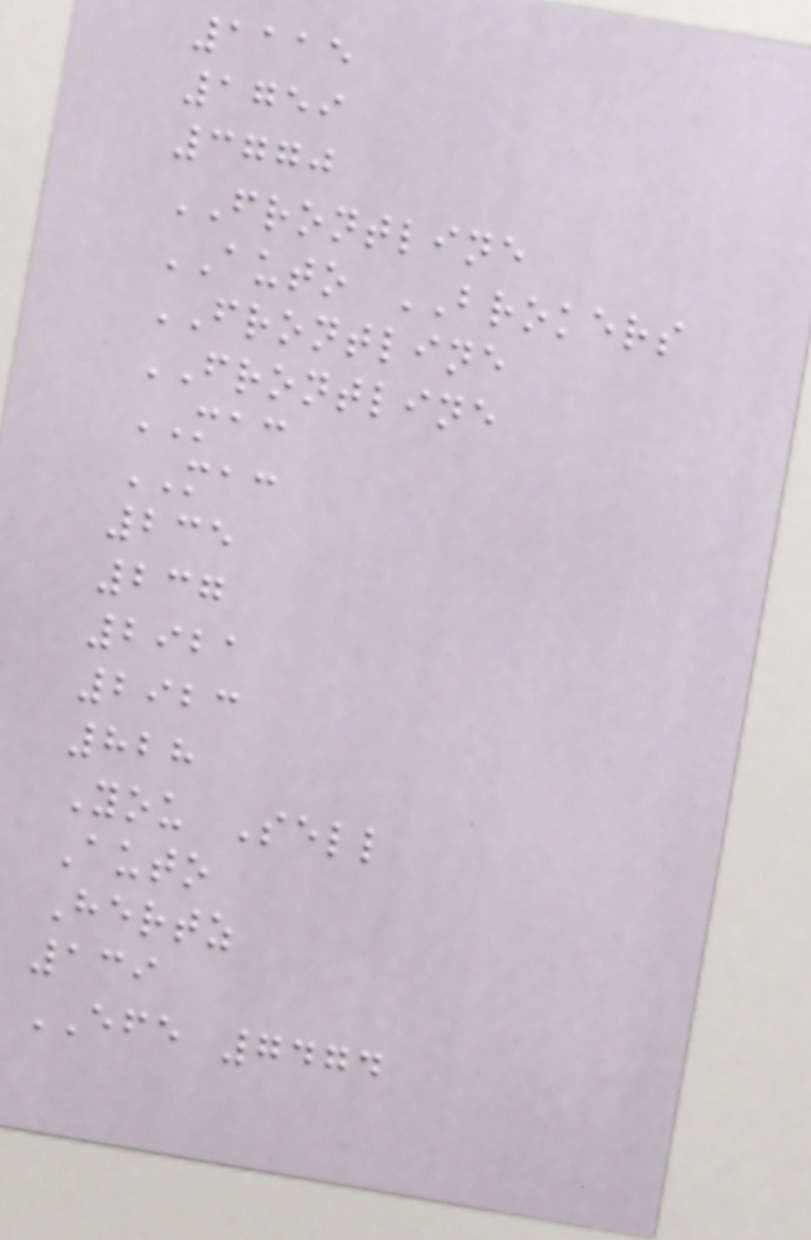1115
1759
3770
FRONTLINE
AUTO BROKERS
FRONTLINE
FRONTLINE
MAC
MAC
235
237
2921
2923
828
You Sell
Auto
Hertz
139
EFE 7474
